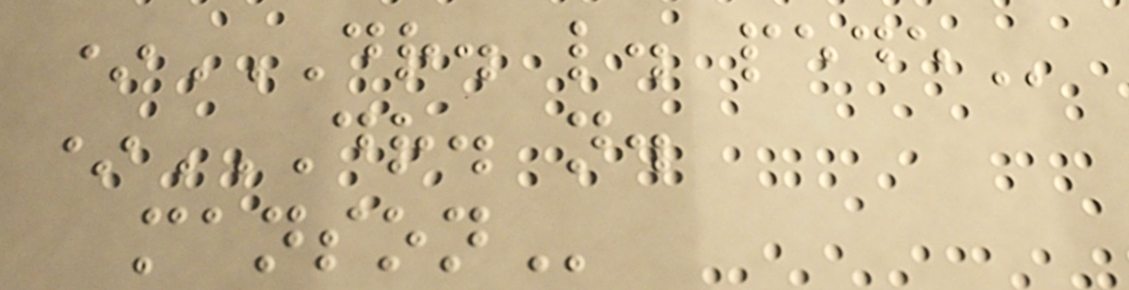*DR. L. PEDE
*DR. N.
MANSON
